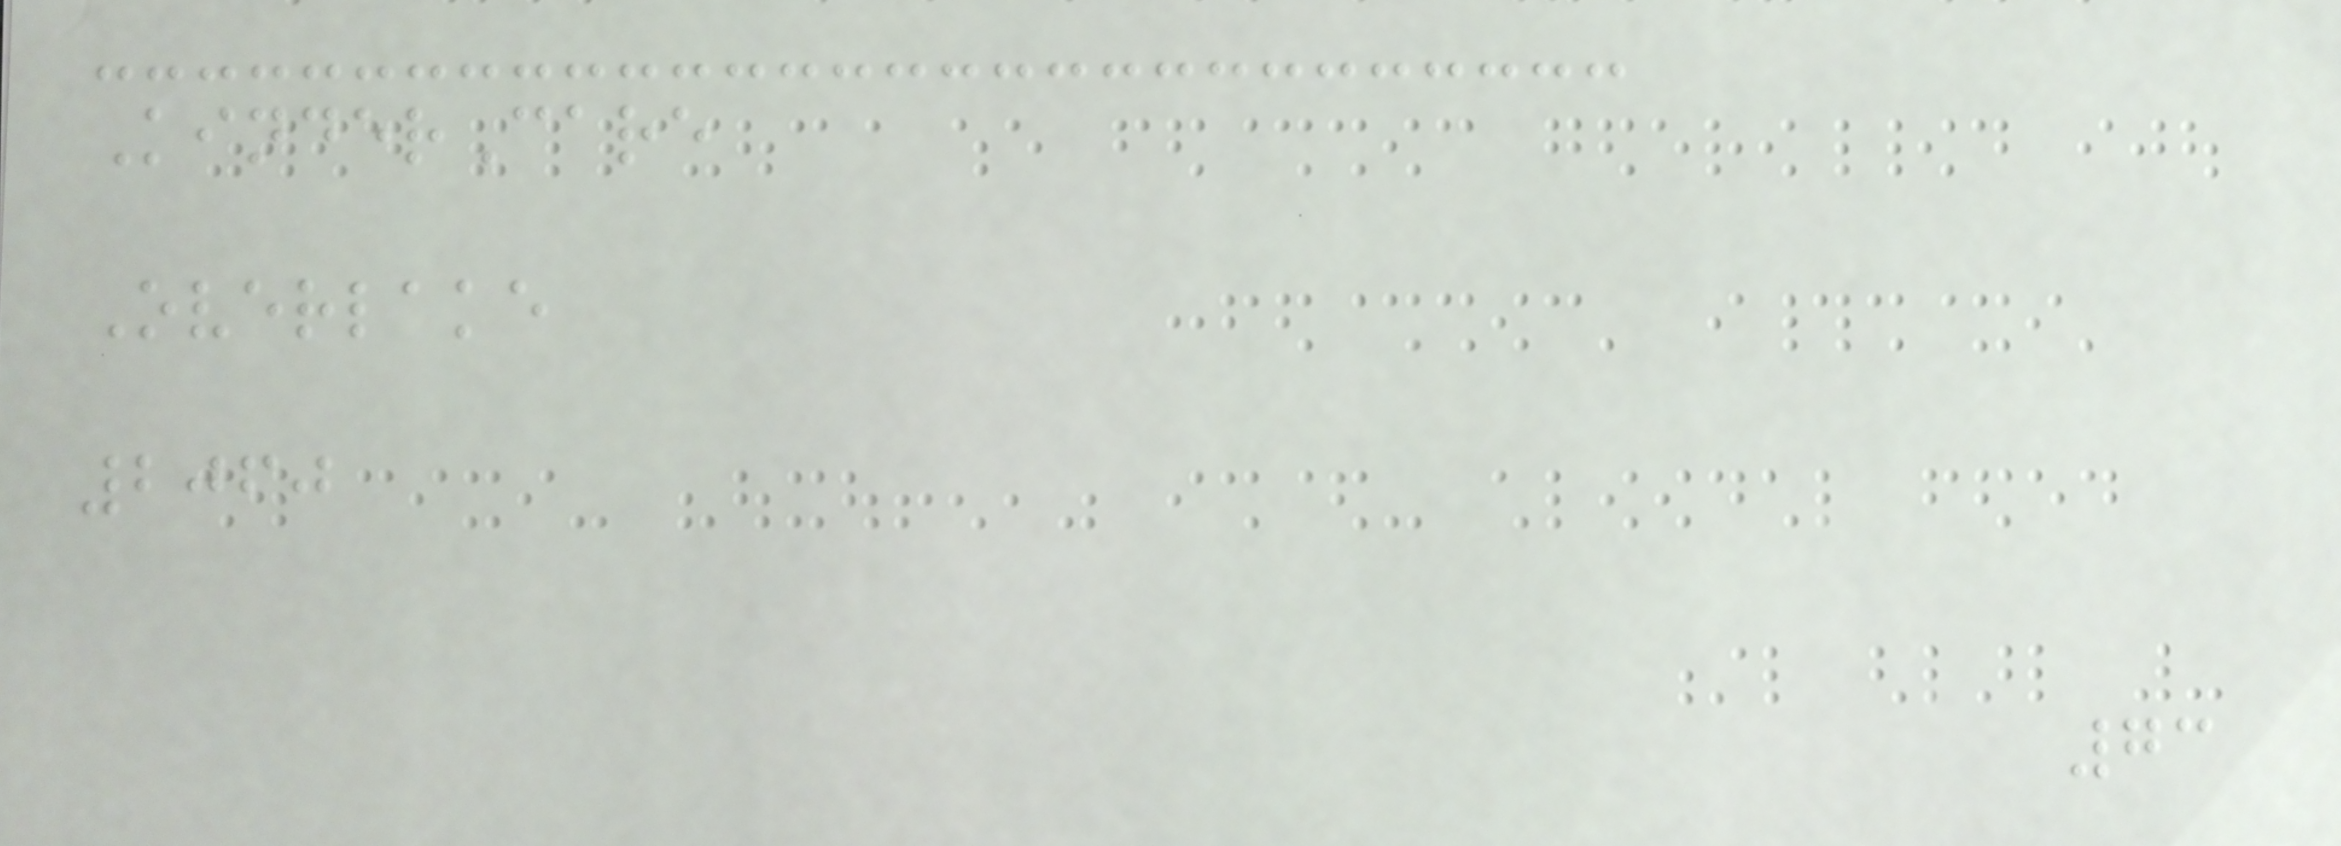KinderCare
Overlake
2060
73
